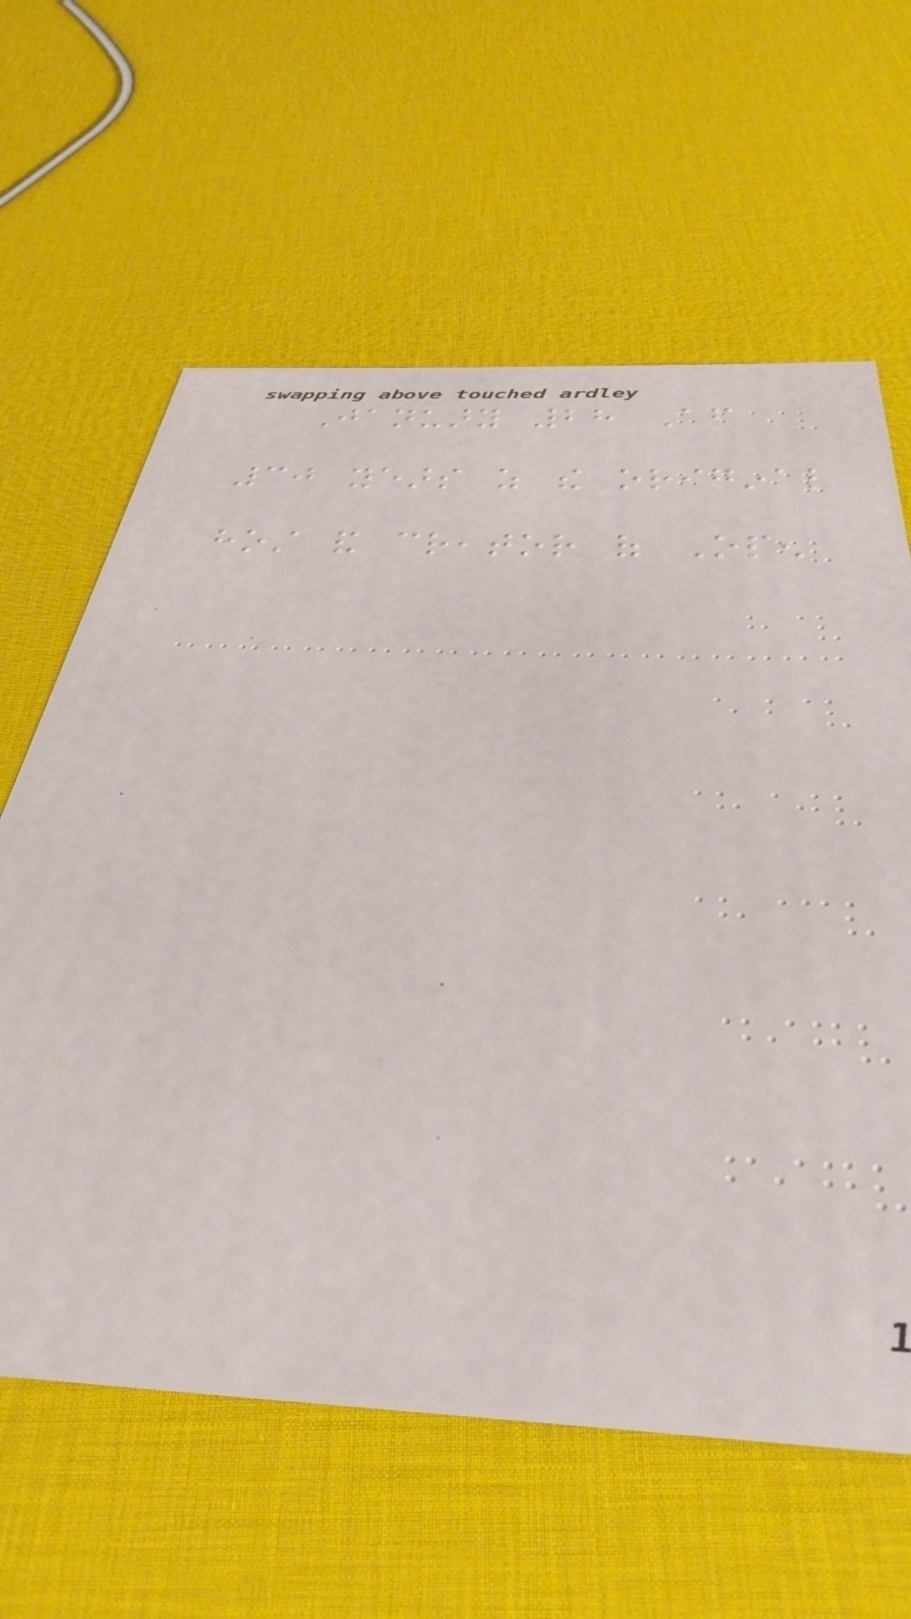January 28 After
30 years as the original
host and creator of Open
